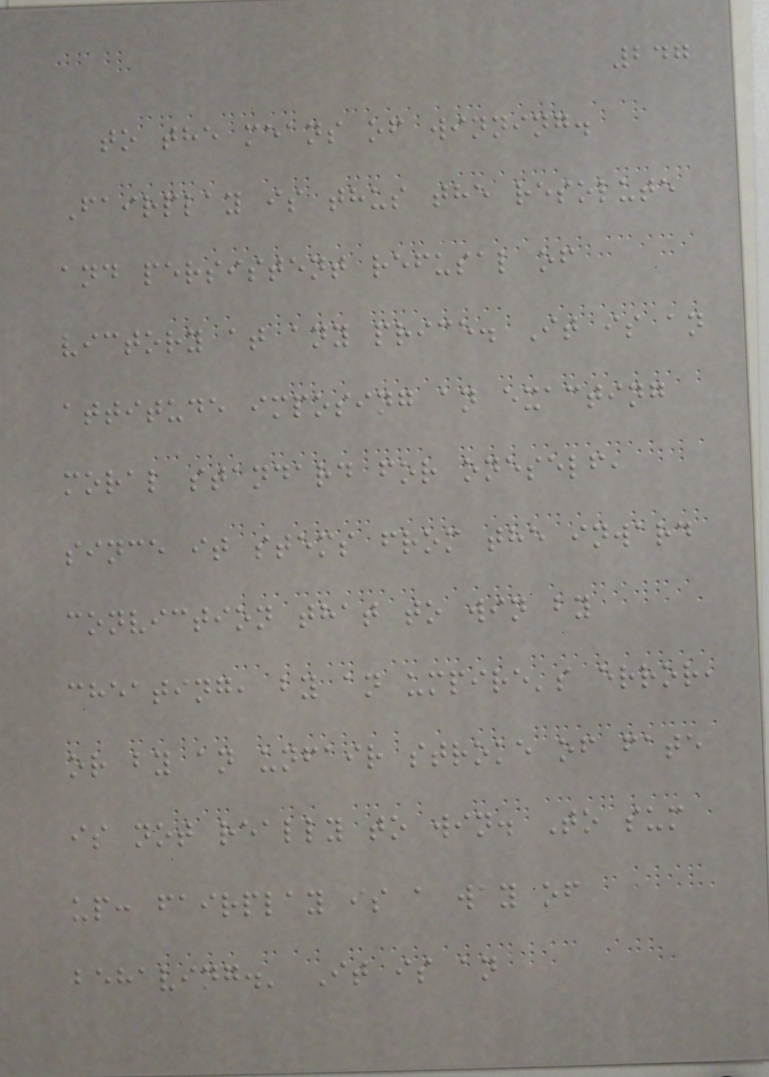247
to the means of winning.
Fairplay is thus the resolute
and persistent refusal of
victory at any price. It is an
attitude imposing an exacting
moral standard for oneself,
since it stems from the inward
conviction that to win by
cheating, by an umpire's error,
or by an unfair stroke of fate
is not really to win. To sum
up: fairplay is a way of
behaving.' It is an
